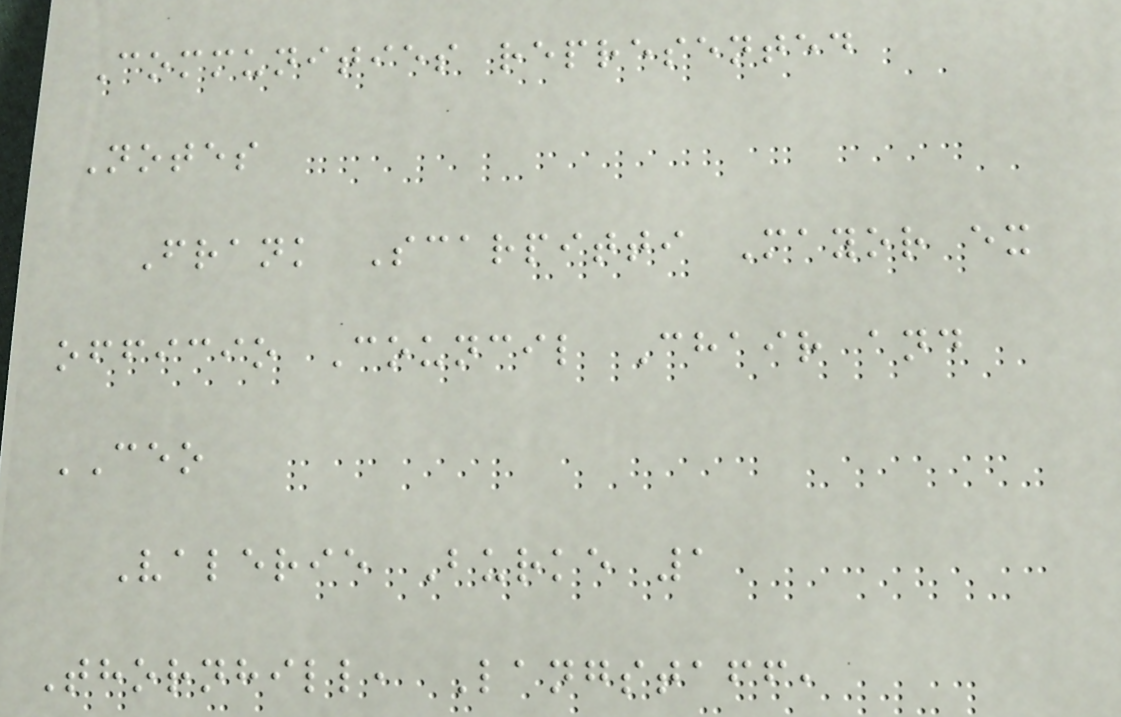Communities represented
Notes
Frank Scarpitti Mayor ex
officio Council Chair and
CEO
Valerie Burke 1
Thornhill, Langstaff,
